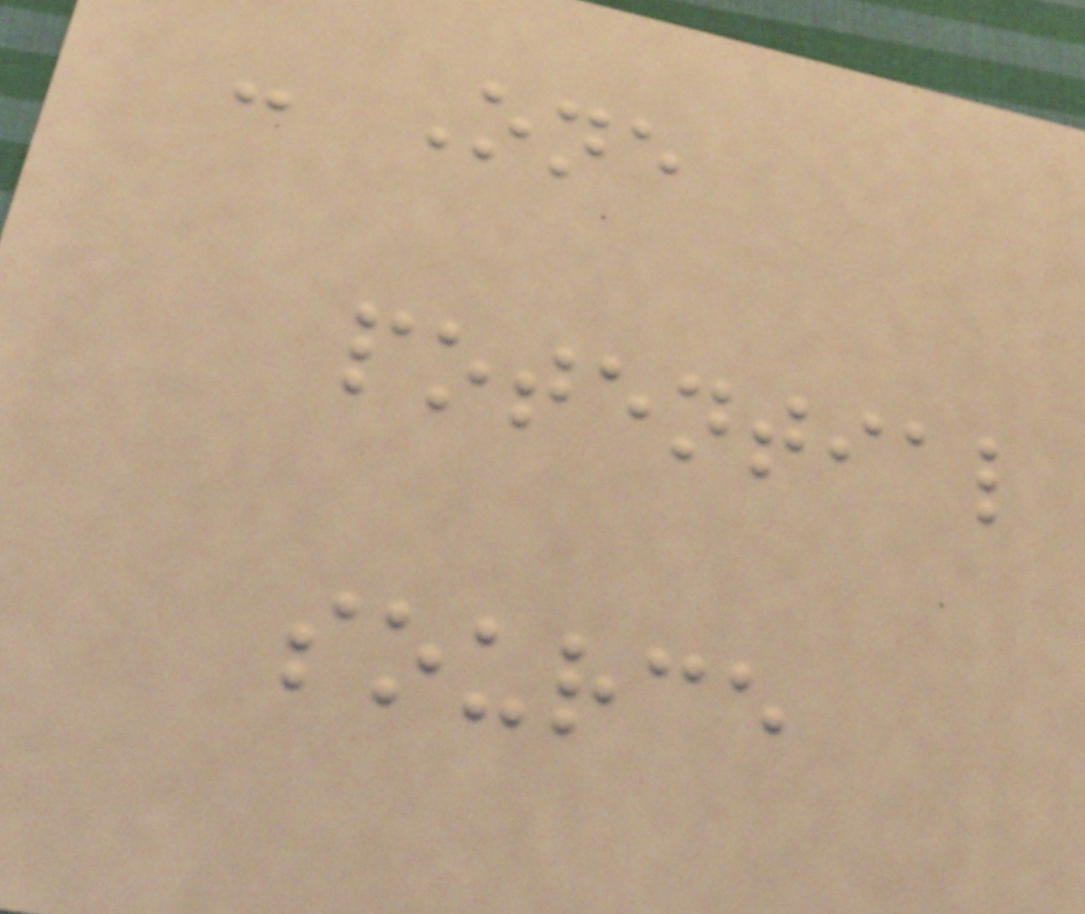- One
potential
source
